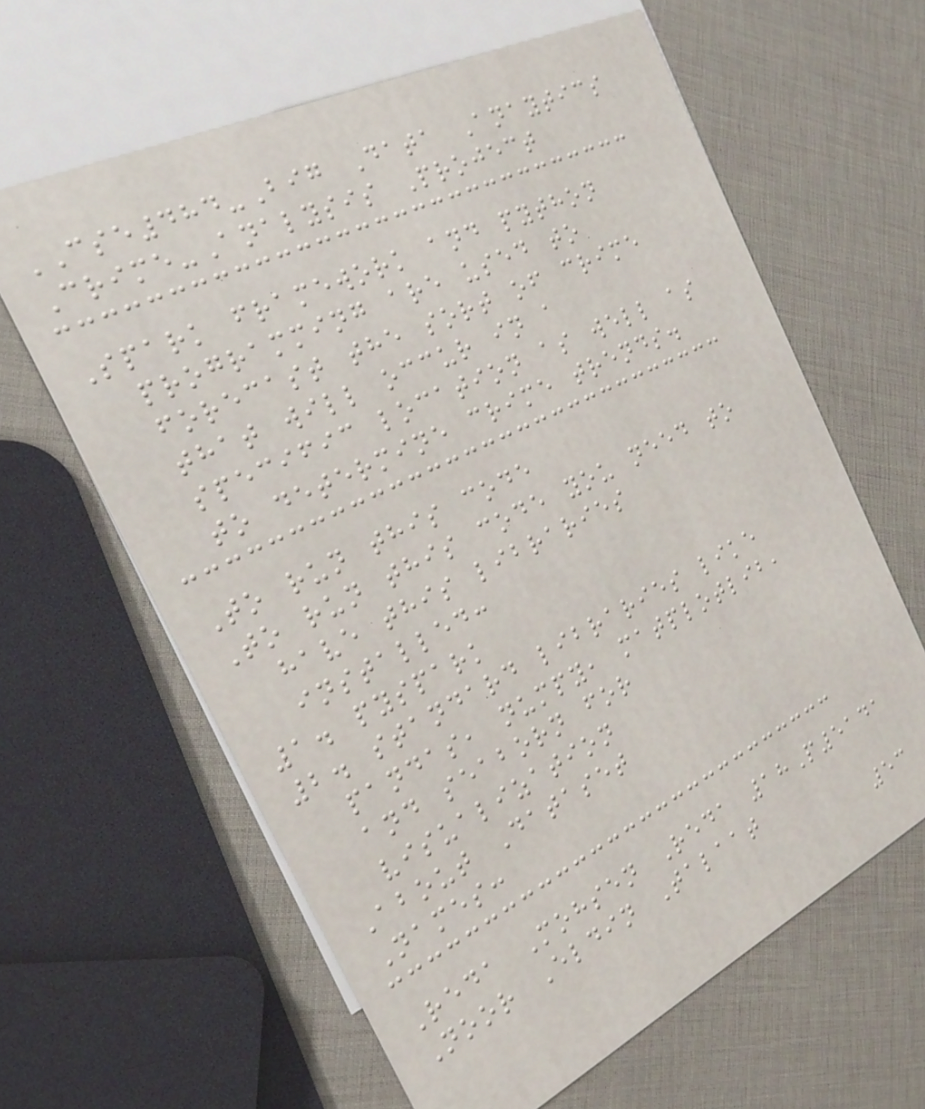CSE484-Big Data Anaytics
Crime-Analysis Project
Spark framework and python
programming are used to
forecast the sort of crime
that will occur in a
specific location as well as
to determine crime trends.
To run this code
To run this code you need to
have this libraries
installed:
1. pyspark
2. standard libraries like
pandas, numpy, matplotlib,
and seaborn for
visualization
About Dataset
Names:
Reda Mohsen Reda 18P5141
Noor Eldin Talaat
53
